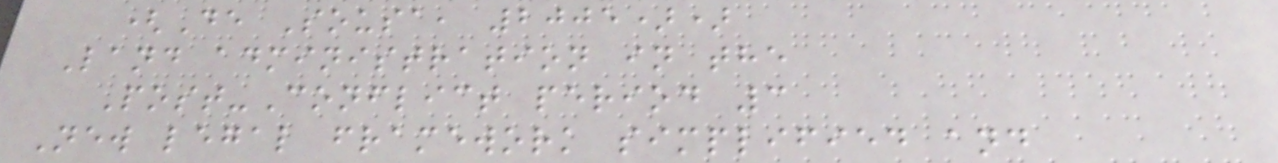(De Sousa, 2005))
Land administration in the
Post-Conflict period 3
New legal framework simplified and
